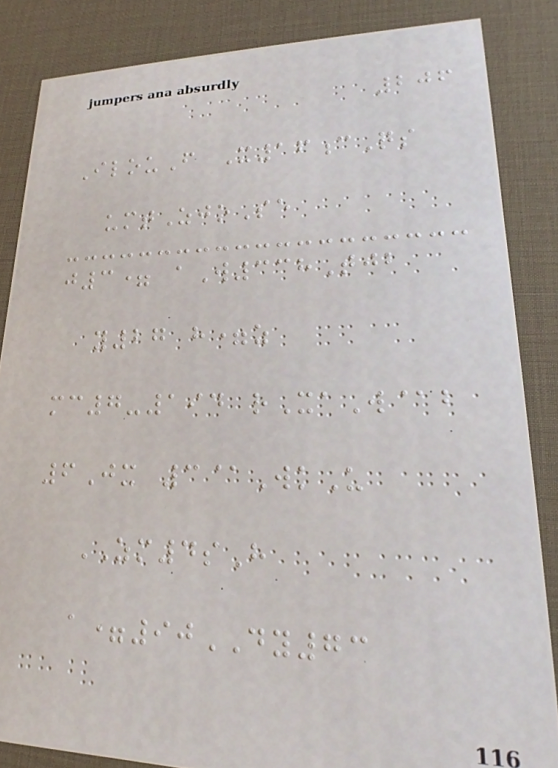206
IlouF X16cQs
umtZjoSe
j3= aW338Tjb
y27 h=z
mc7-194 rXaW@b
6Jx 3@WkU
ZM4sH
a=90DY73
